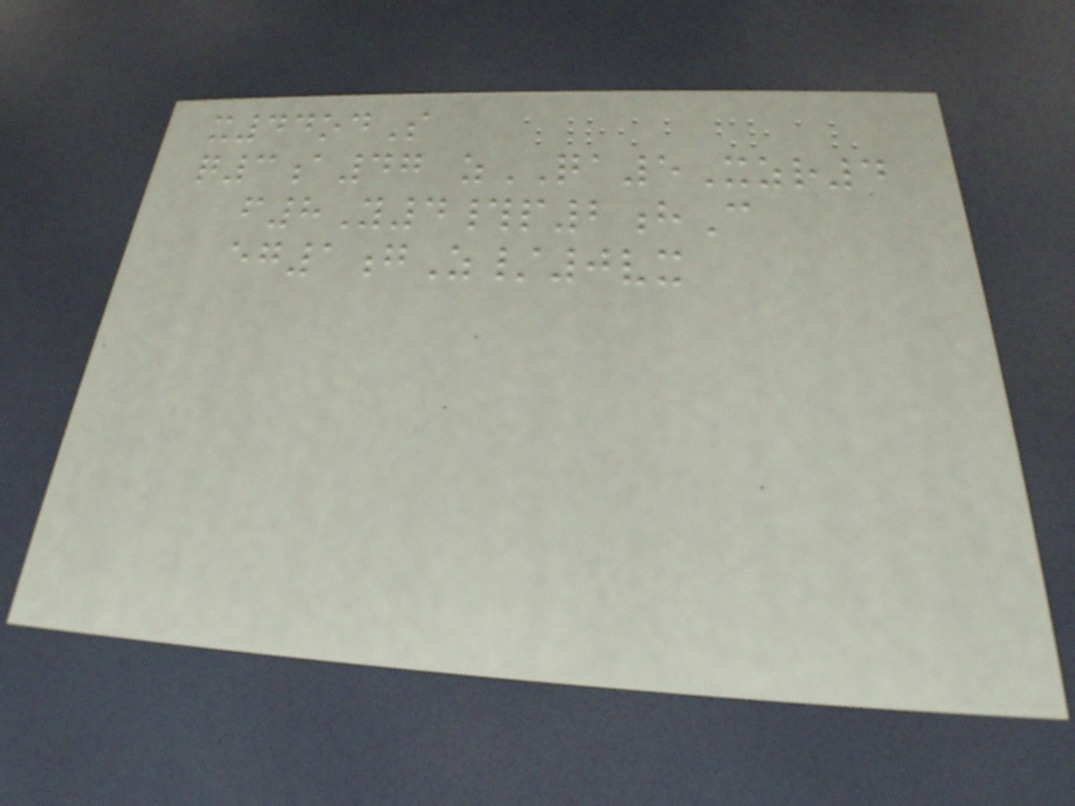x44odS
q3a47 zQA5Xzr4
f8Y4#p2hC
eg1gZ/0vx
